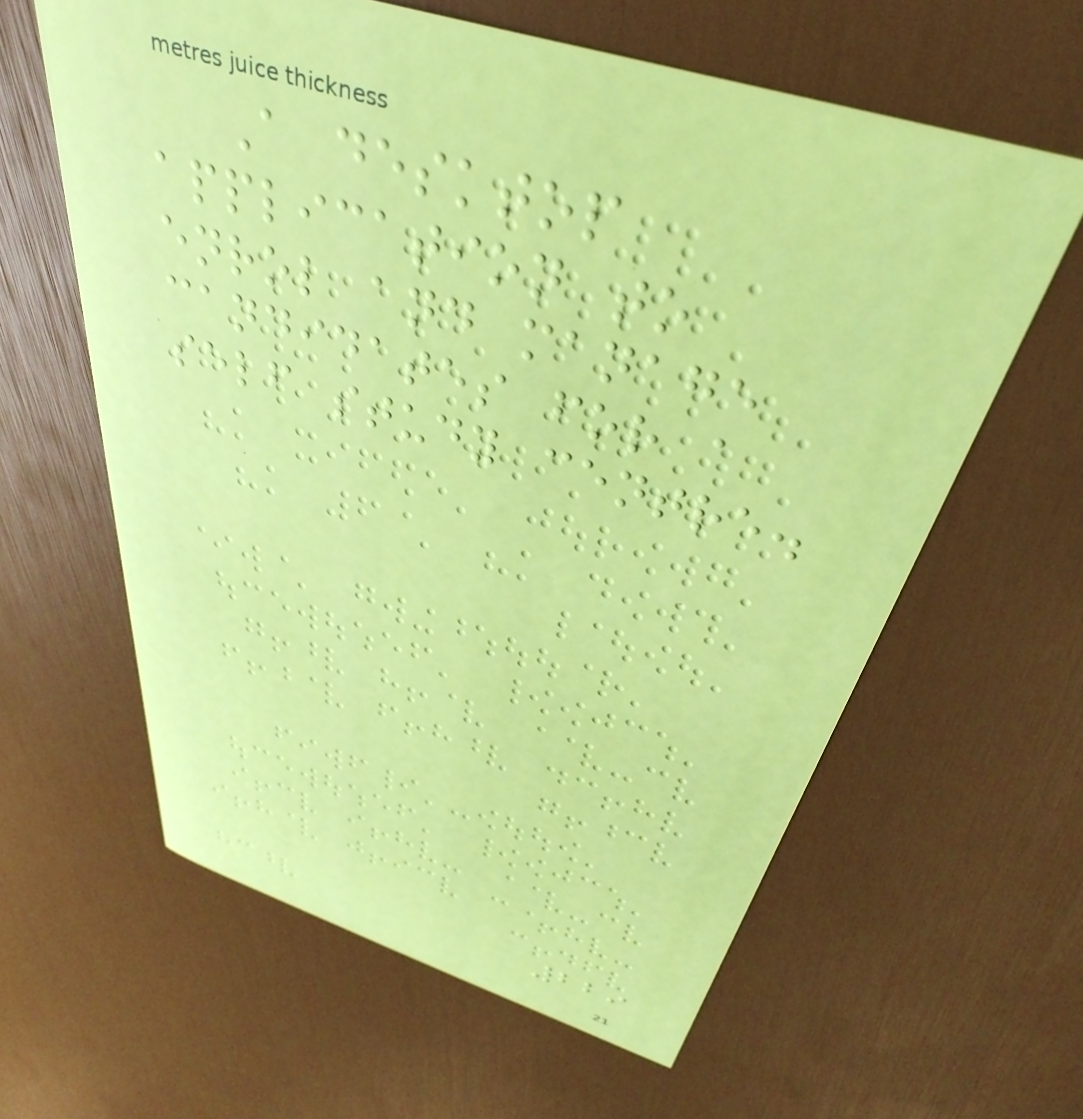A desktop
application to
enrol and manage
candidates for a
self study centre.
229
